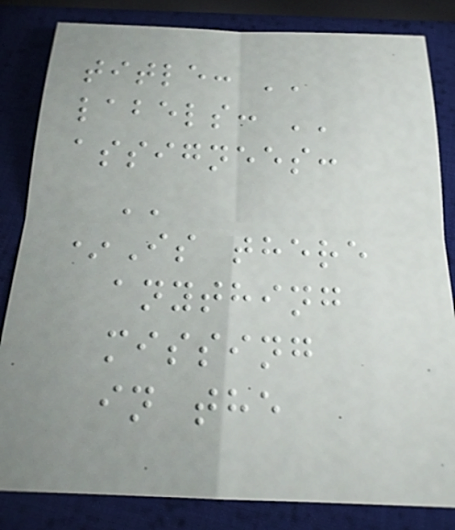title: ''
labels: ''
assignees:
''
*Is there
anything
missing
in the
